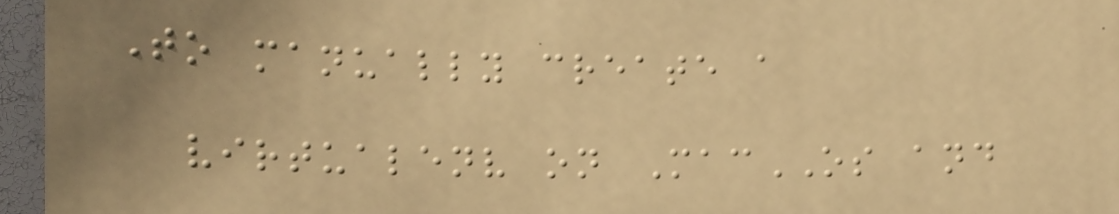To manually create a
virtualenv on MacOS and
